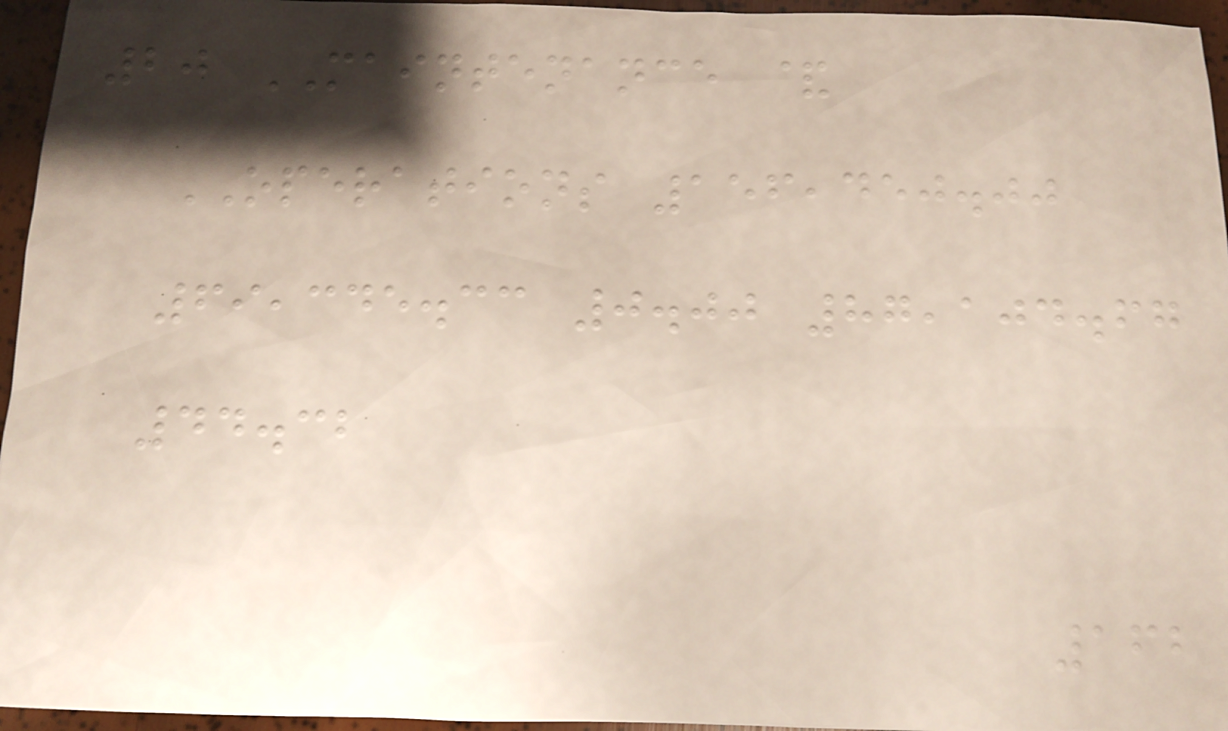20 MAINTENANCE &
OPERATIONS 156,450.00
69,345.33 0.00 87,104.67
44.32
162
